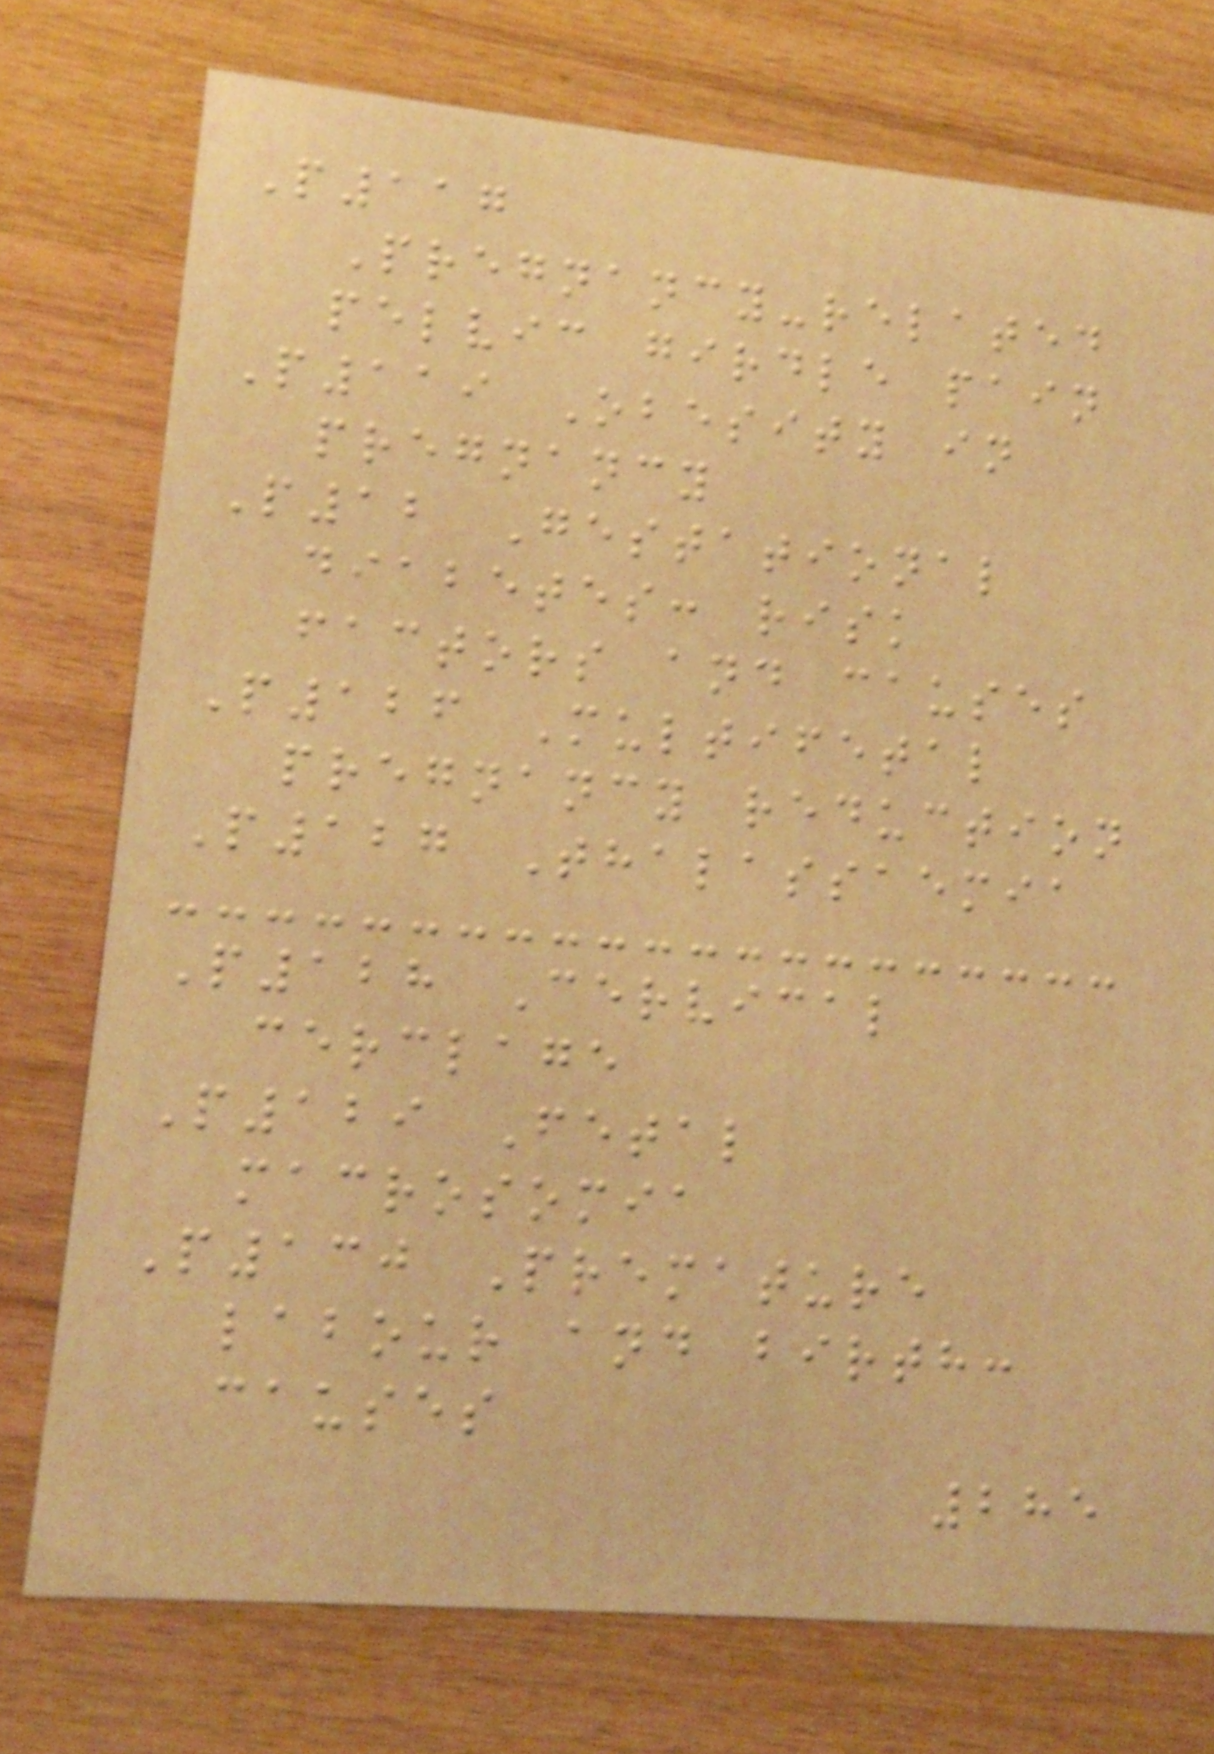P117
Pregnancy-related
pelvic girdle pain
P119 Obesity in
pregnancy
P12 Gestational
diabetes: risk
factors and causes
P126 Multifetal
pregnancy reduction
P127 Thalassaemia
P128 Cervical
cerclage
P129 Fetal
macrosomia
P130 Premature
labour and birth:
causes
285
